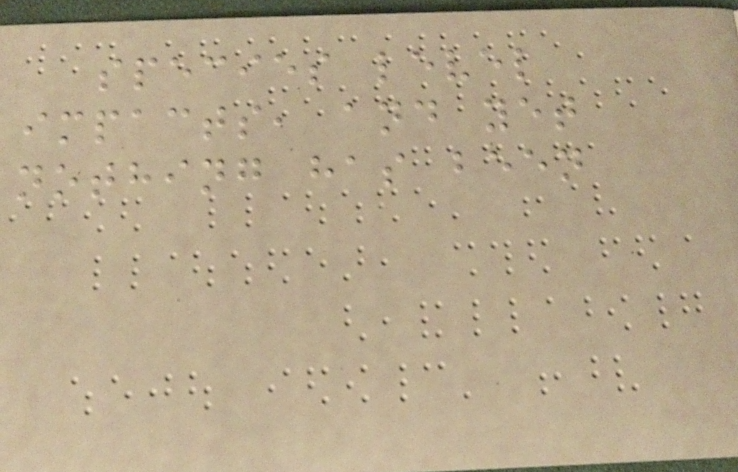species level
impacts, and yet
nothing has been
